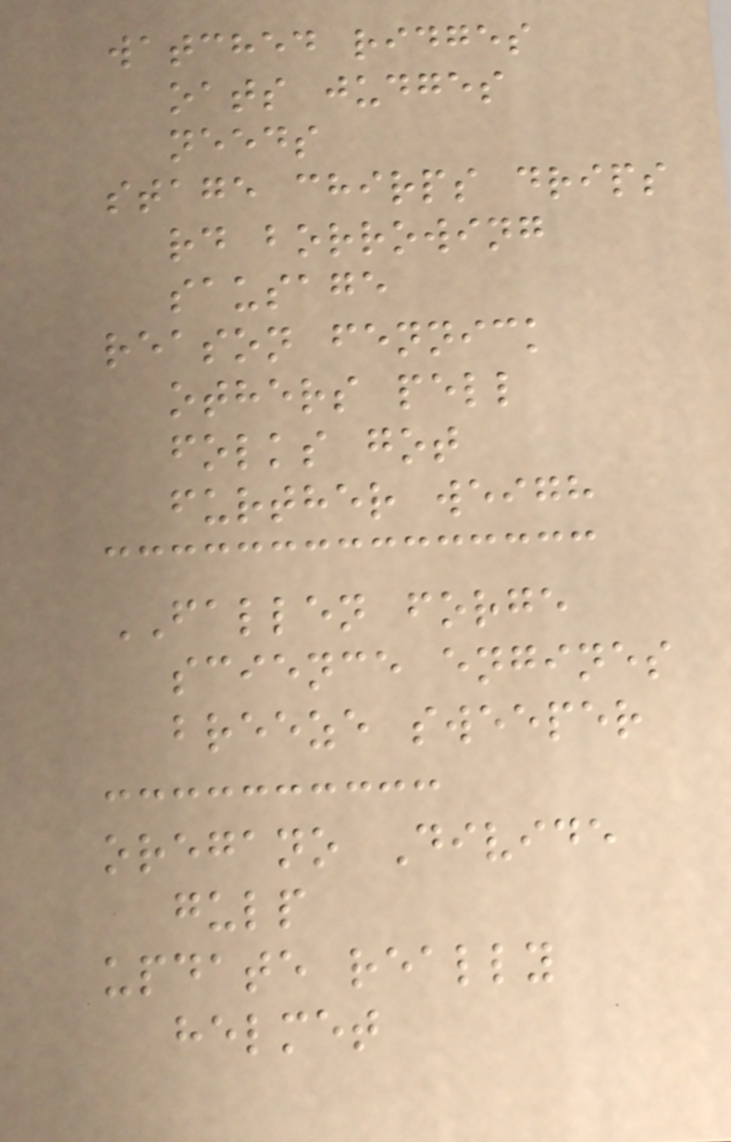watched ridges
oats judges
needs
stage chirps drips
rd borrowing
sausage
reason fennick
others pell
folks got
further weigh
FALLEN forge
science engines
breeze sweeper
oregano Divide
gulp
update really
helmet
